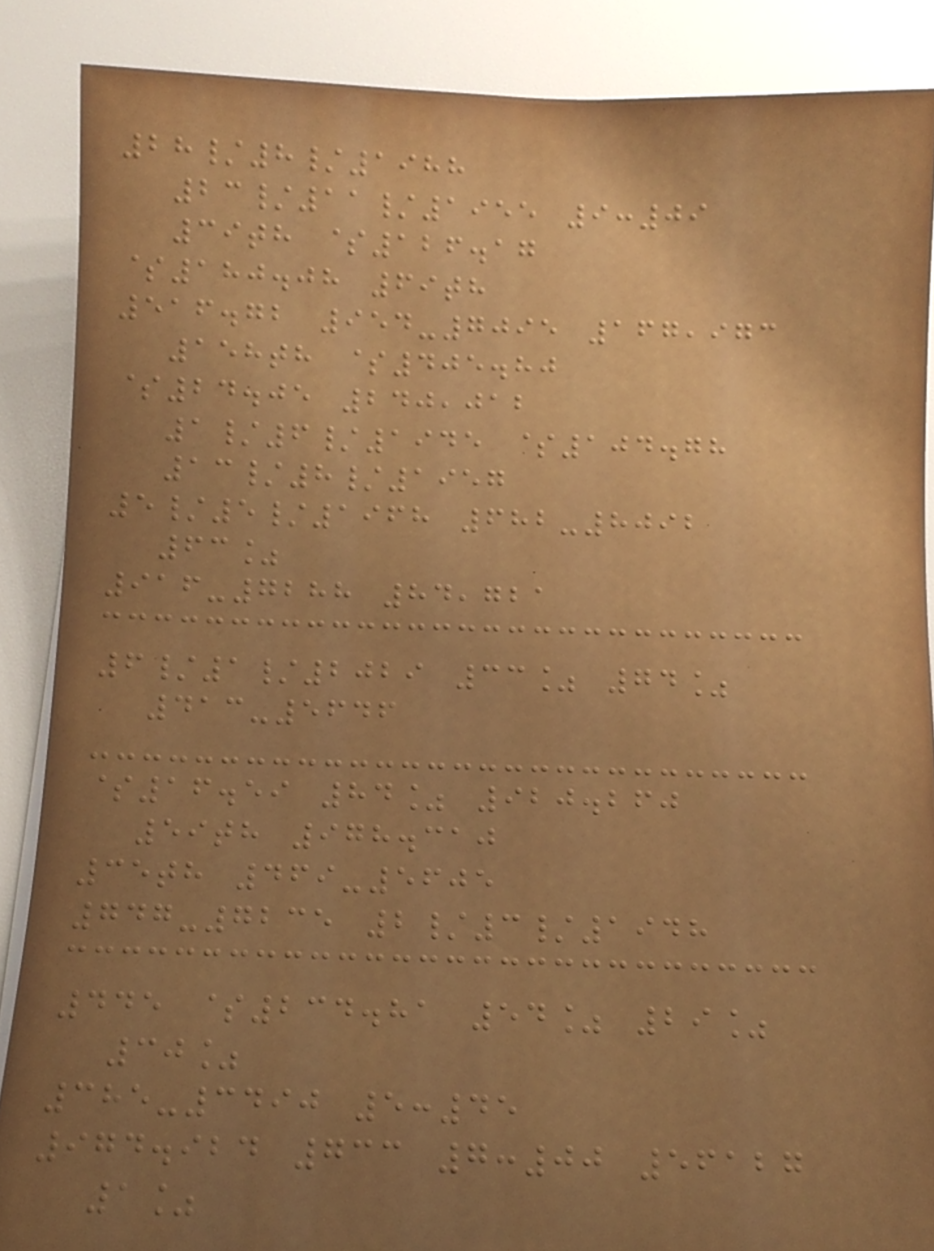28/8/1988
23/11/1955 9:09
39th $126.17
$180.08 69th
516.72 954-7095 167,973
158th $405.80
$24.05 240,012
1/6/1945 $104.78
13/8/1957
5/5/1968 682-8092
63%
916-7288 84,721
6/1/2029 33% 74%
413-5646
$16.59 84% 920.260
59th 978.310
35th 469-5605
747-7235 2/3/1948
445 $234.81 54% 29%
30%
385-3490 5:45
974.924 733 7:00 56127
1%
